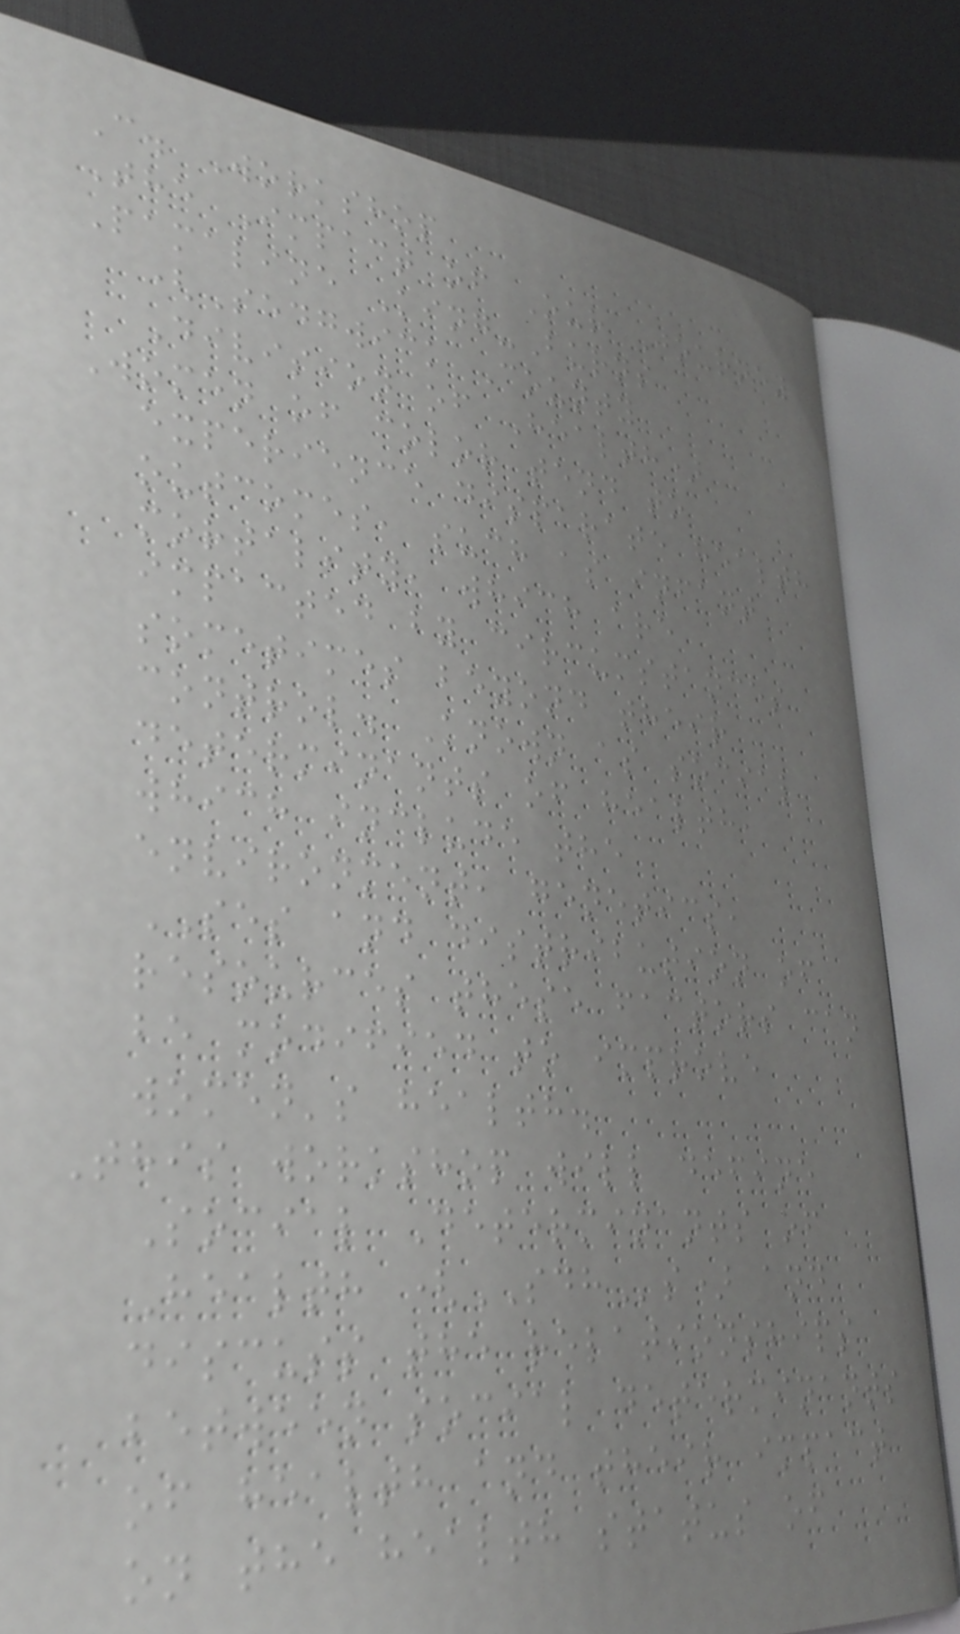C. Workshop
The Impact of Our Journey
Pamaline King-Burns
(Sedgwick County
Division of Health)
Women of color tend to
experience disparate health
outcomes, such as infant
mortality, which are
impacted by circumstances
sometimes beyond their
control. Known as social
determinants of health,
which include the
environment, genetics,
SES and distribution of
resources these factors can
be modified to improve
women's health.
This workshop will define
Social Determinants of
Health (SDHs) and
discuss the relationships
between social determinants
of health and their impact
on the health status of
